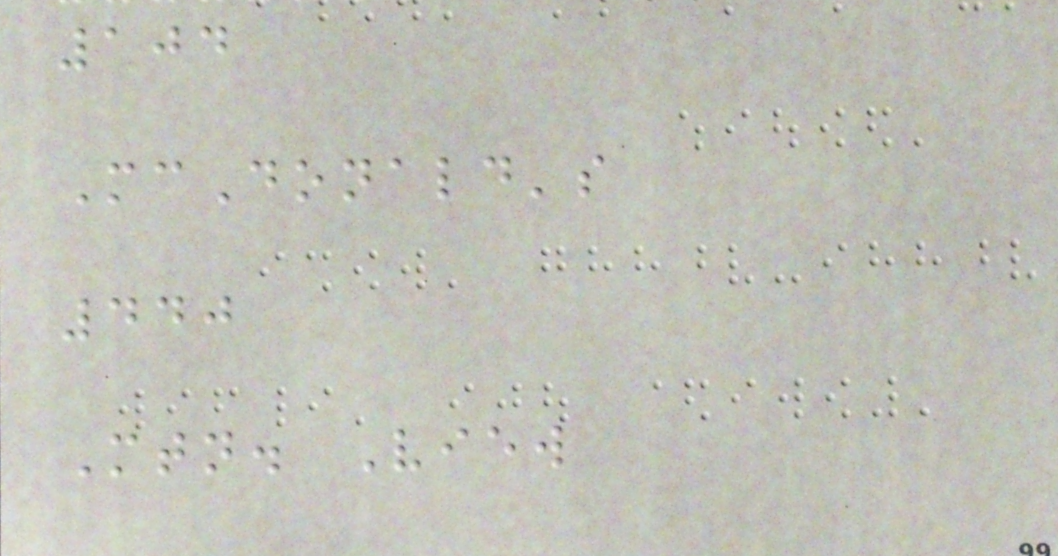104
McDonald's
440
Mtn. View
